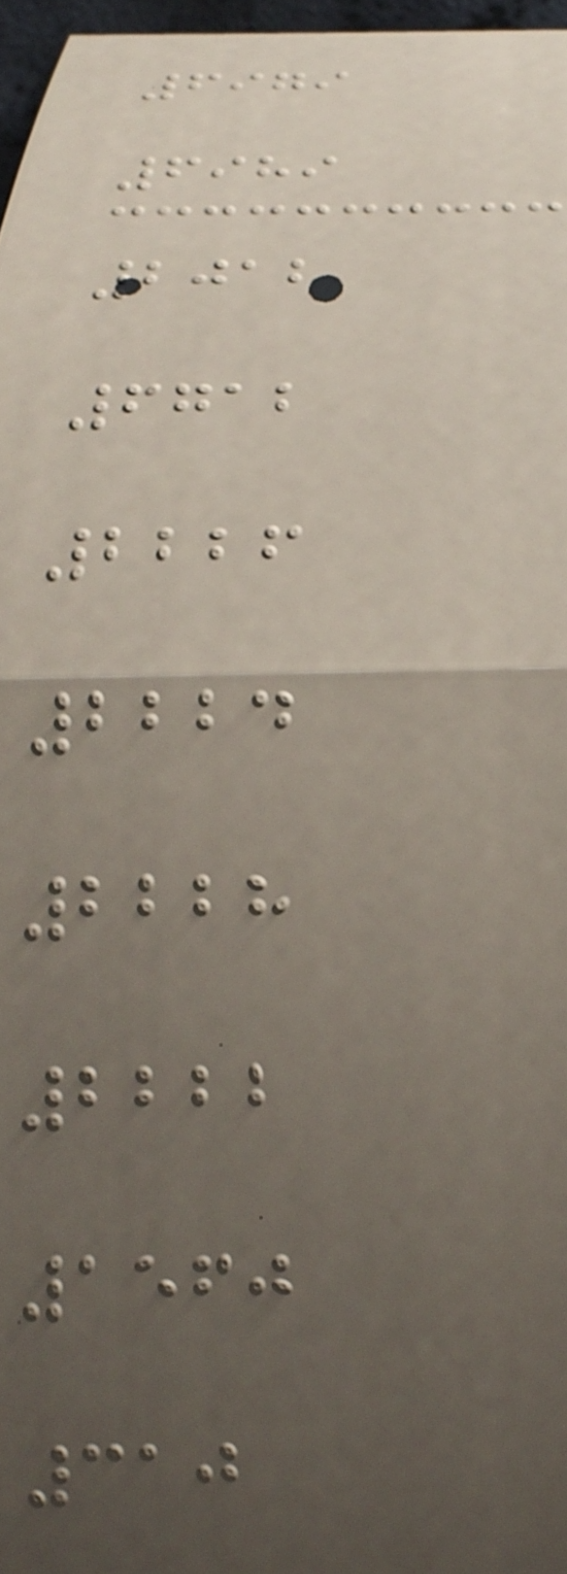6979
6989
2012
6712
2226
2224
2228
2222
1560
310
